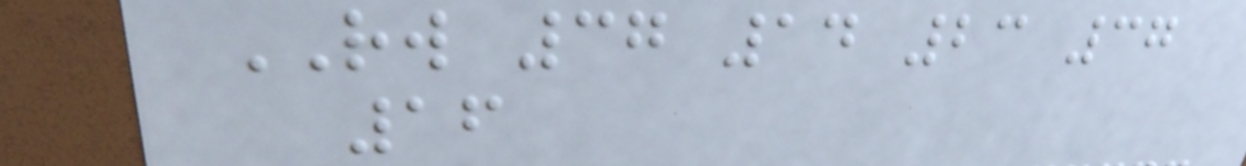RW 37 14 23 37
16
